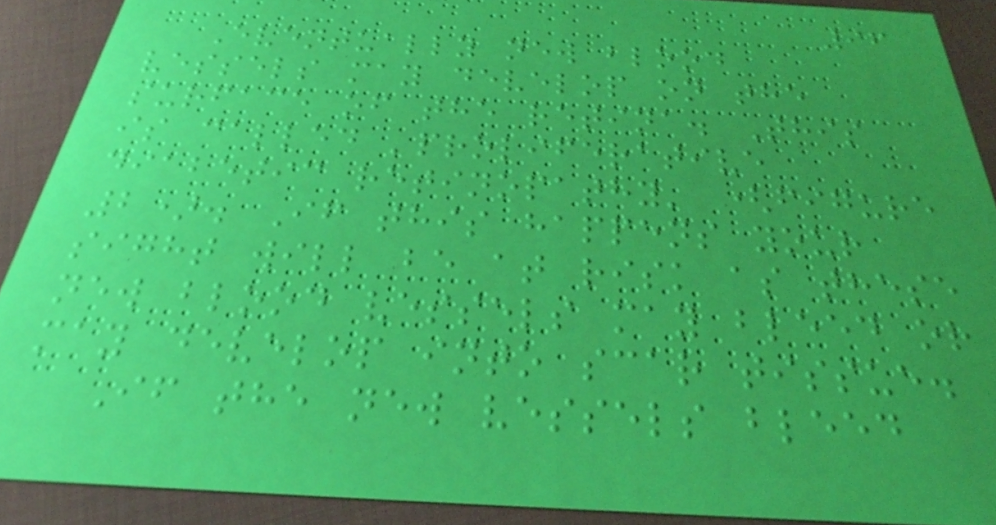96
Eventually new blood
vessels may develop on the
surface of the retina. This
is called 'proliferative
diabetic retinopathy' (figure
2). If this happens your
sight will be at risk as these
new blood vessels may bleed or
may develop into scar tissue.
If the new vessels bleed
